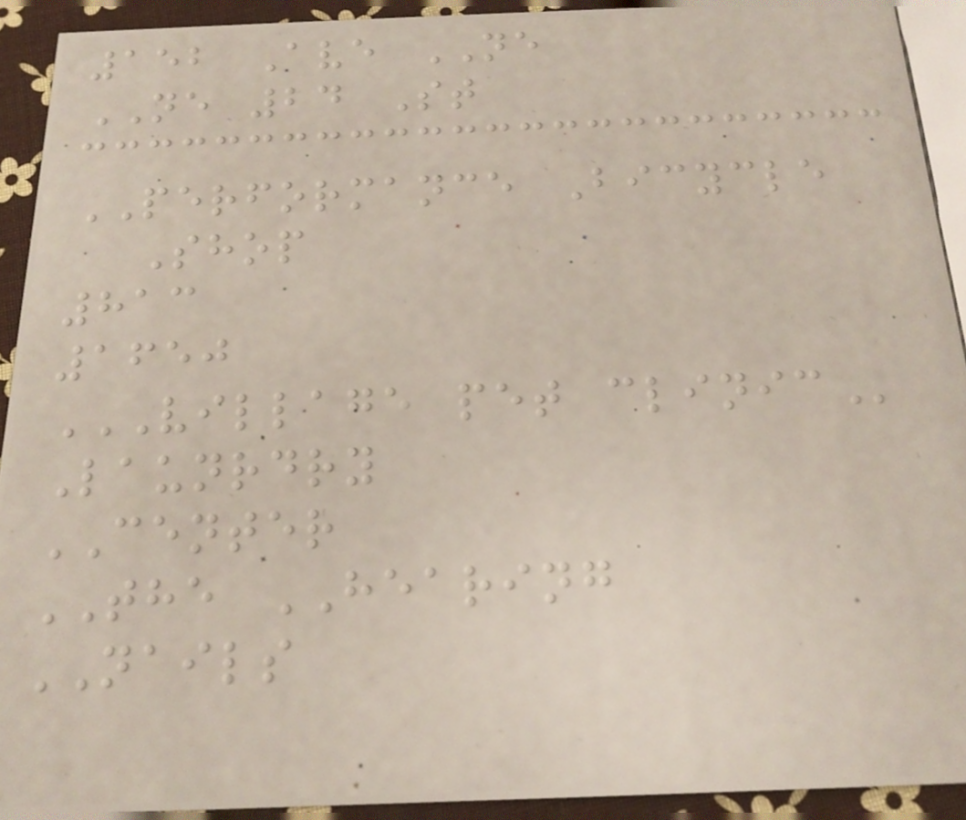152 Ave NE
NE 24 St
PERFORMANCE Bicycle
Shop
813
1650
VILLAGE PET CLINIC
Launrdry
CENTER
THE HEARING
NAILS
